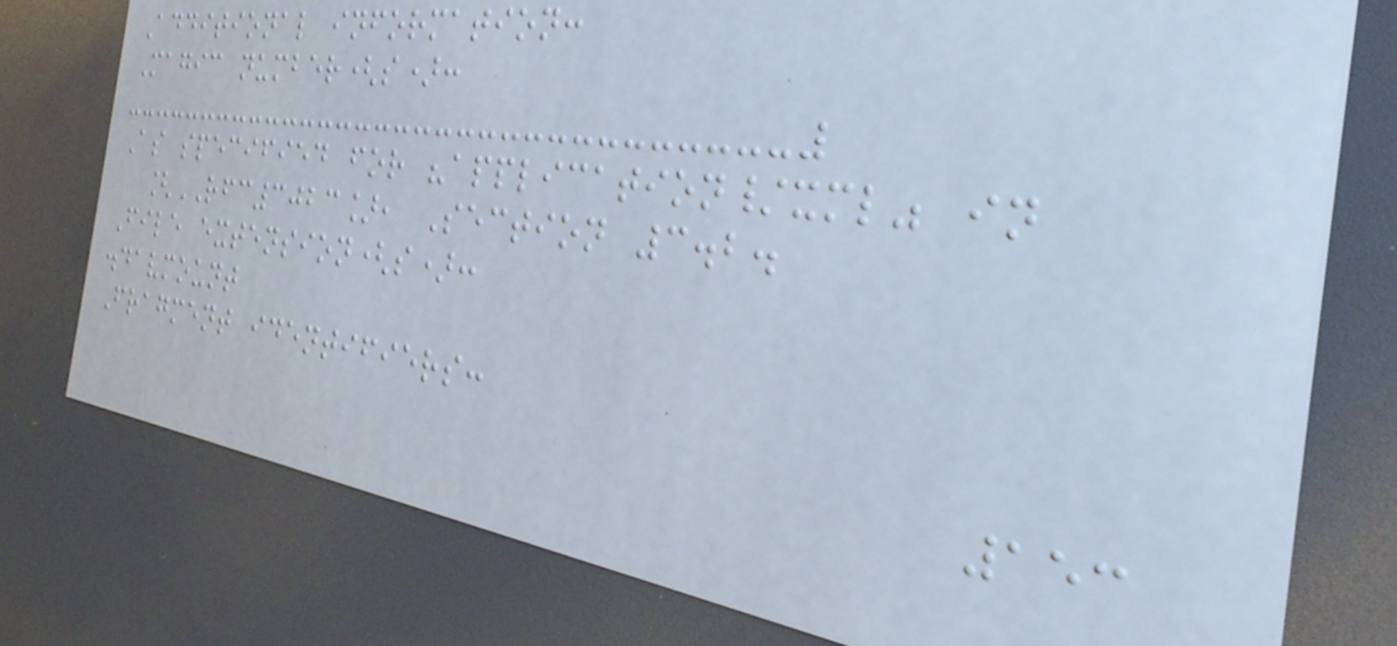Additional information:
Magic number(s):
As specified for "application/xml" in
[RFC3023], Section 3.2.
File extension(s):
.davmount
Fragment identifiers:
153
